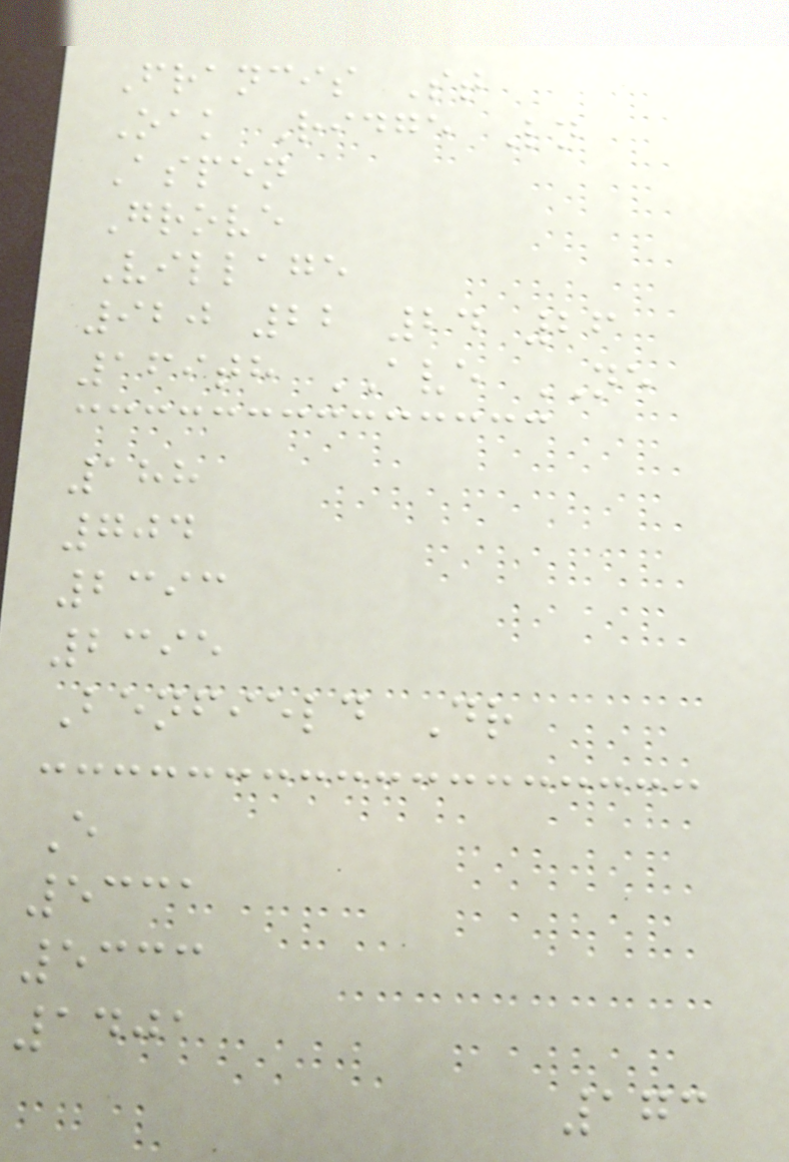Francis St
Oak Ridge Ln
Aspen
Grove
Village
920 22 24 26
169th AVE NE
188
704
2393
2395
Benfield Dr
E
5331
5333
1401
173
